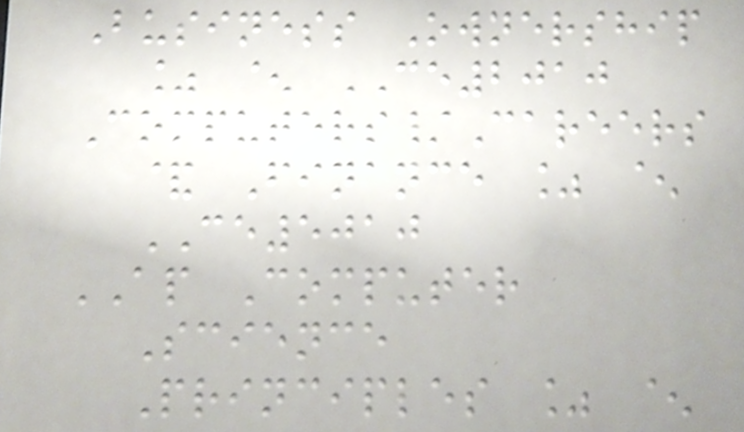Business Ownership
% ^ CE2010
Computers/Careers
& Finance % ^
CE5010
AP Computer
Science
Principles % ^
